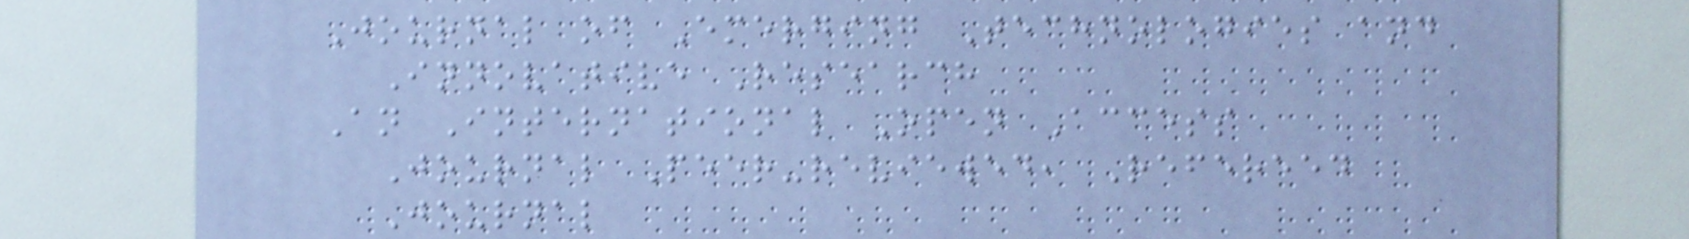Journal of Emerging Technologies and
Innovative Research
An International Open Access
Journal Peer-reviewed, Refereed
Journal
